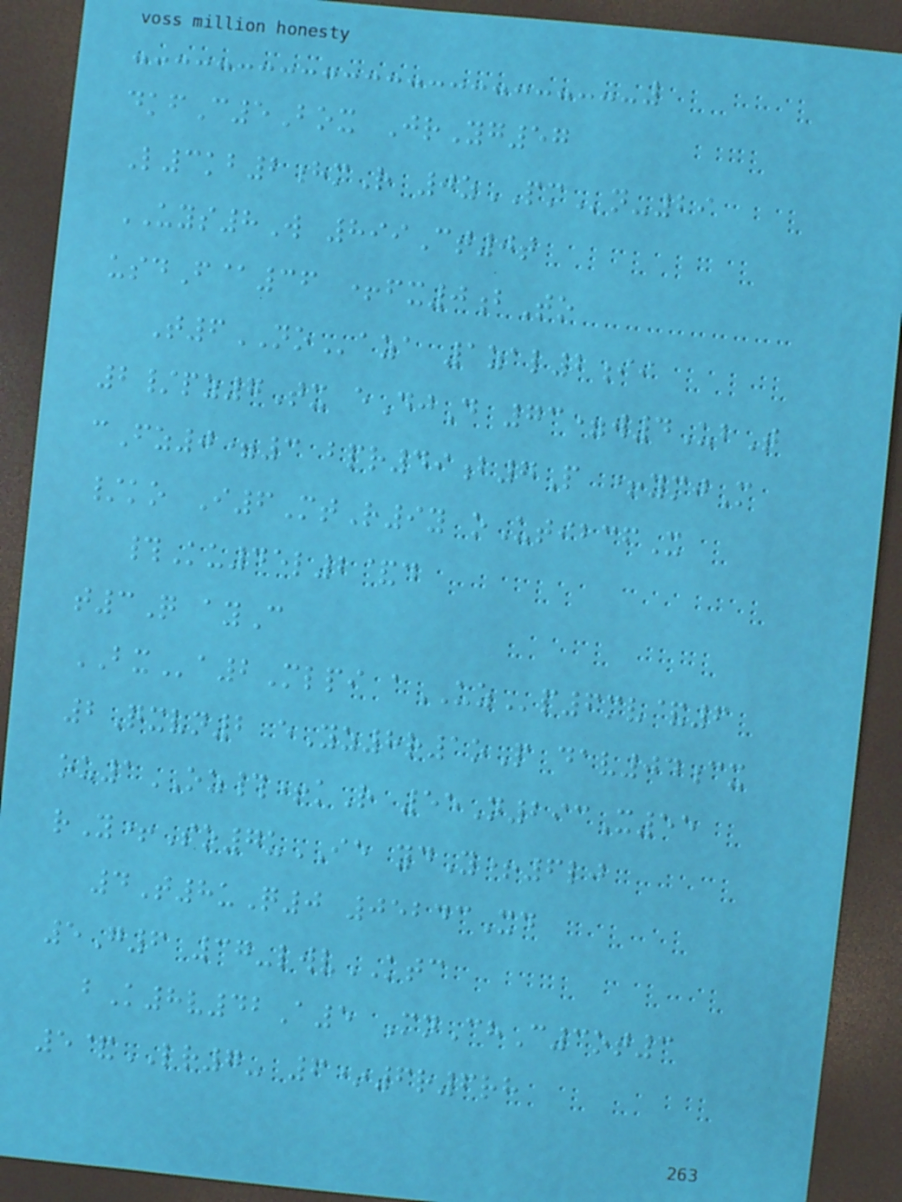dkfC5Box JrYg57
L3kb2hmR 0zPMn-29
UYS8W 899Ct0t
usdF@36 +fx0bTo
T6NOaza 1zal2ii
2/pz7Tx eDjD 73=w4UbT
cFz0=3 bpr49b7P +ymjM
/ko I6MtR9y oUtibcfX
#Ku45l2&d
t3Q ayC
BXa2Mlpi aUZp6mv&6
2Qxvn2 eYz8r1oP dav04cx
ou1OZ#+kR 55N293X55
rY+So7uIE ydY+6lj
4T8uQ0 05243Xd
5G6 37-lwvKTC
bK8v42A5 MnChC3ot3
5&LR7- 6*6r6rh
